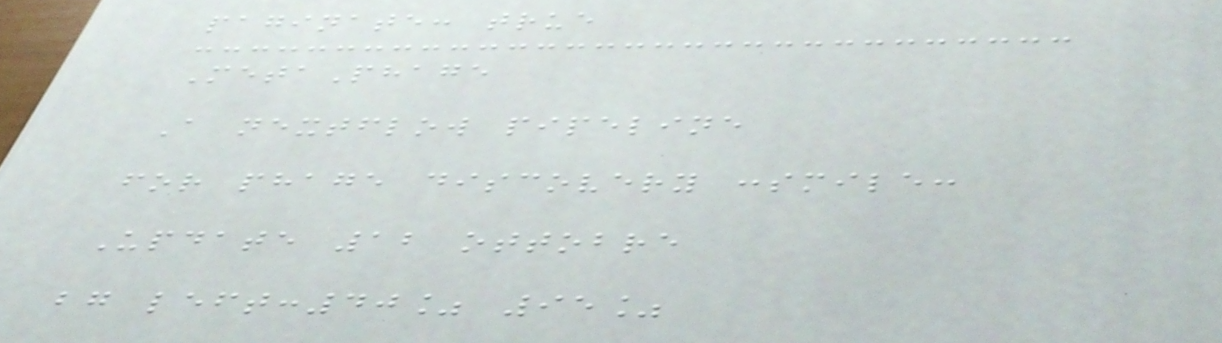paginate: true
MetaPhage
A nextflow pipeline
for phage discovery :smile:
Update 12 ottobre
bg left:40% 95%
